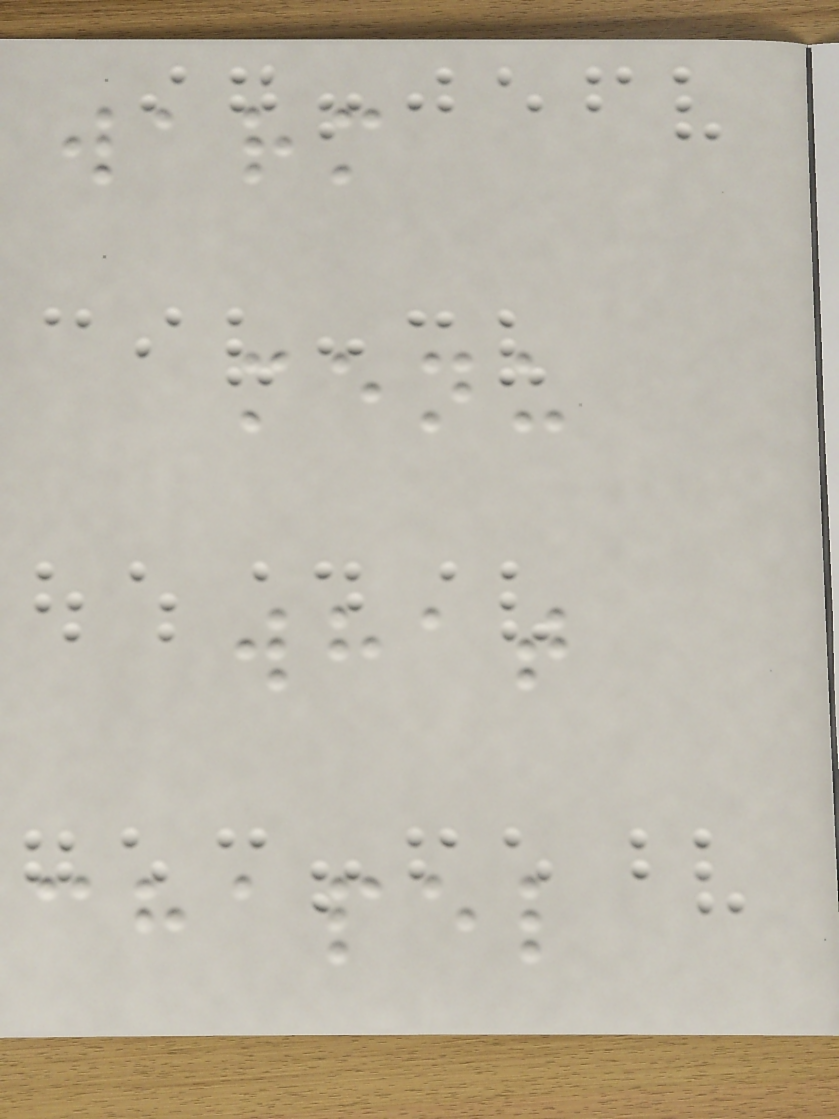warm
menu
what
chapel
